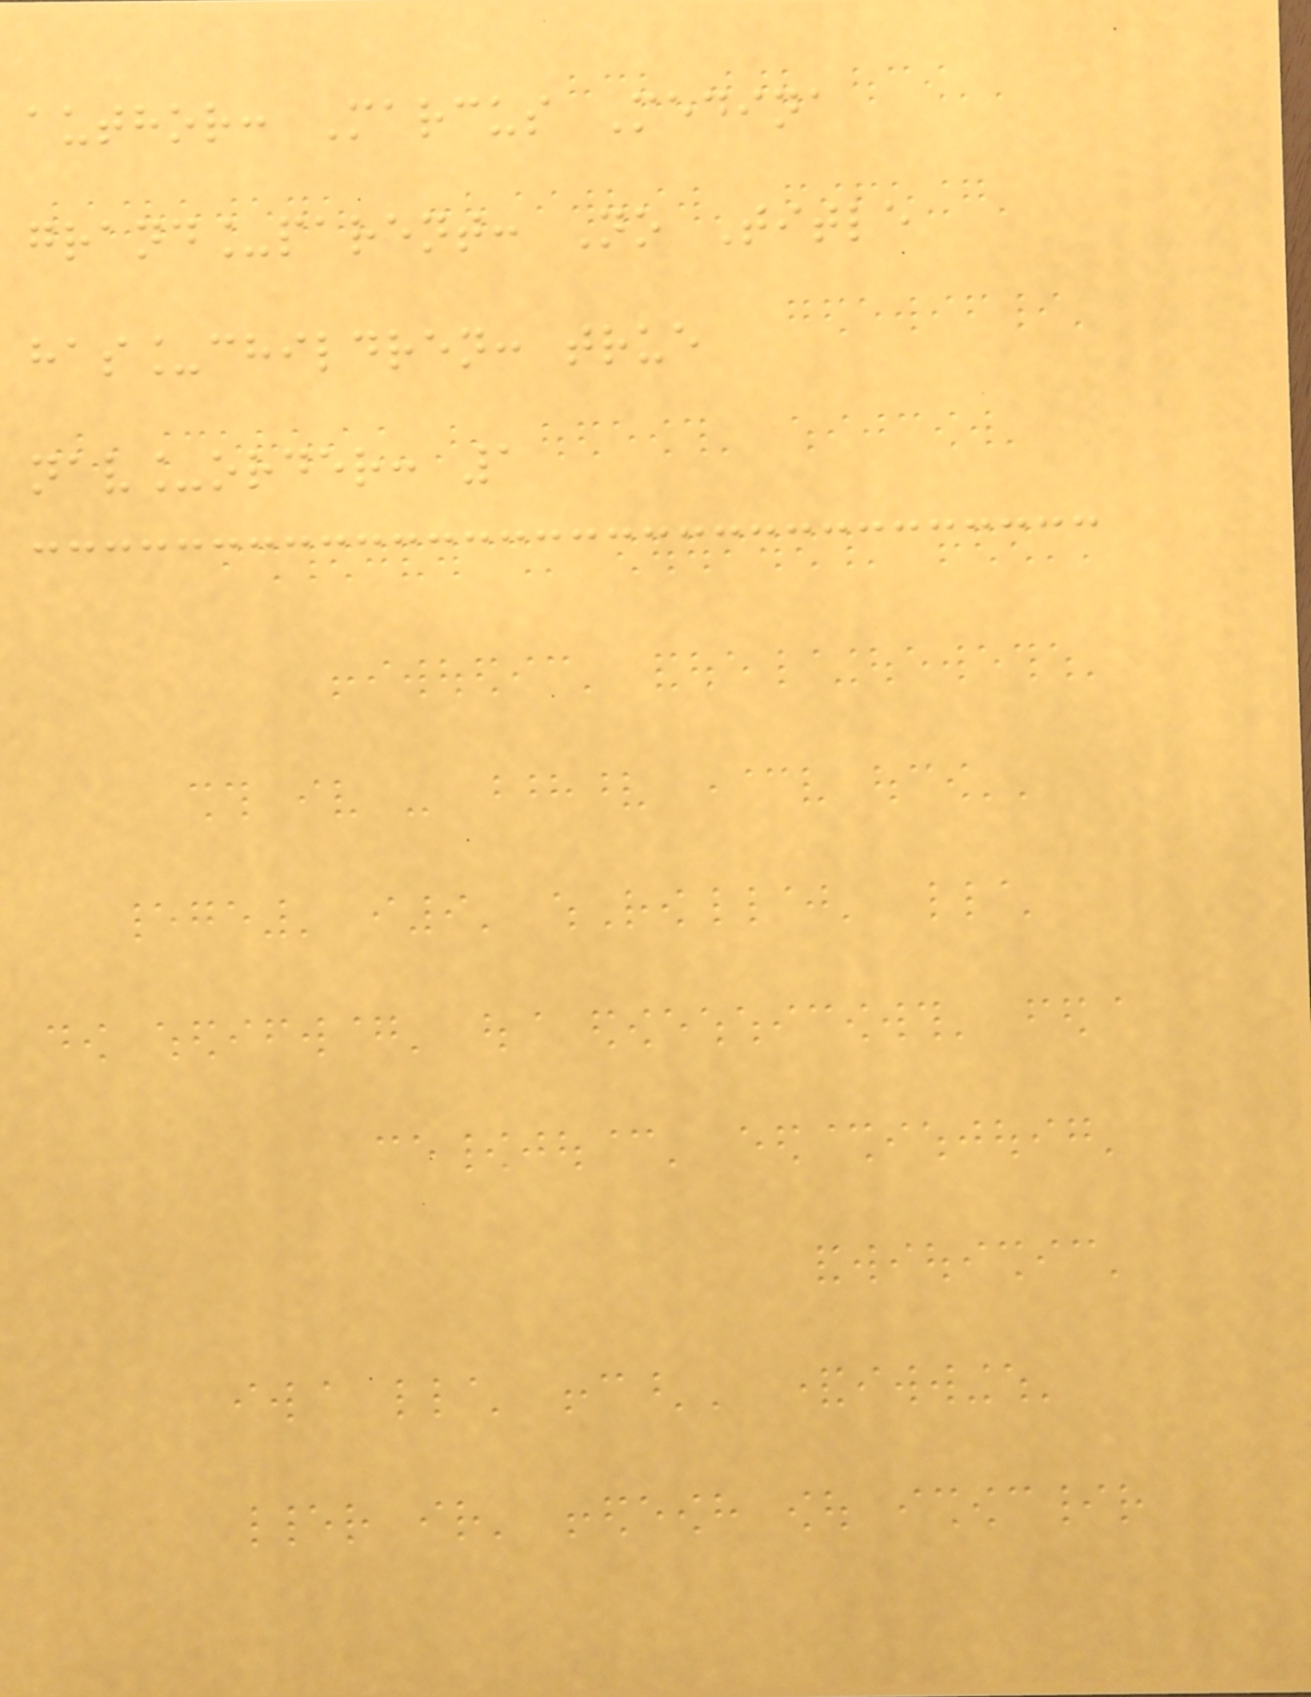author: Marcus Medina
grand_parent: No Title
has_children: true
nav_order: 1
